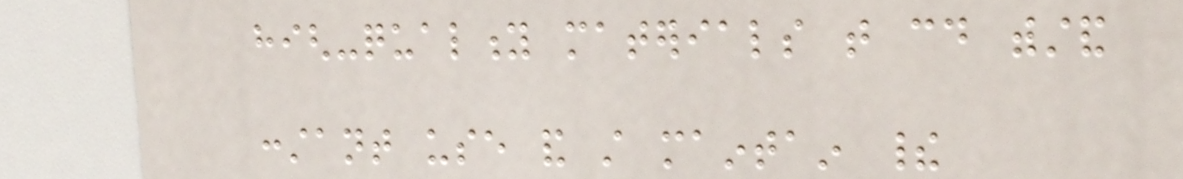high-quality materials that could withstand
constant use and still maintain their
